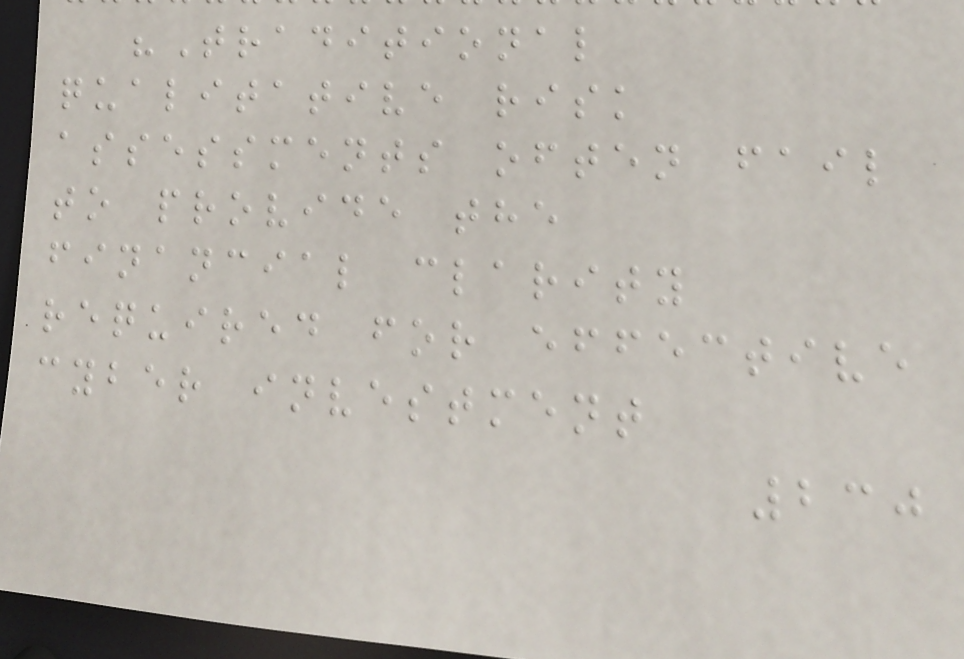"Traditional
qualitative risk
assessments often fail
to provide the
financial clarity
required for effective
cyber investment
230
